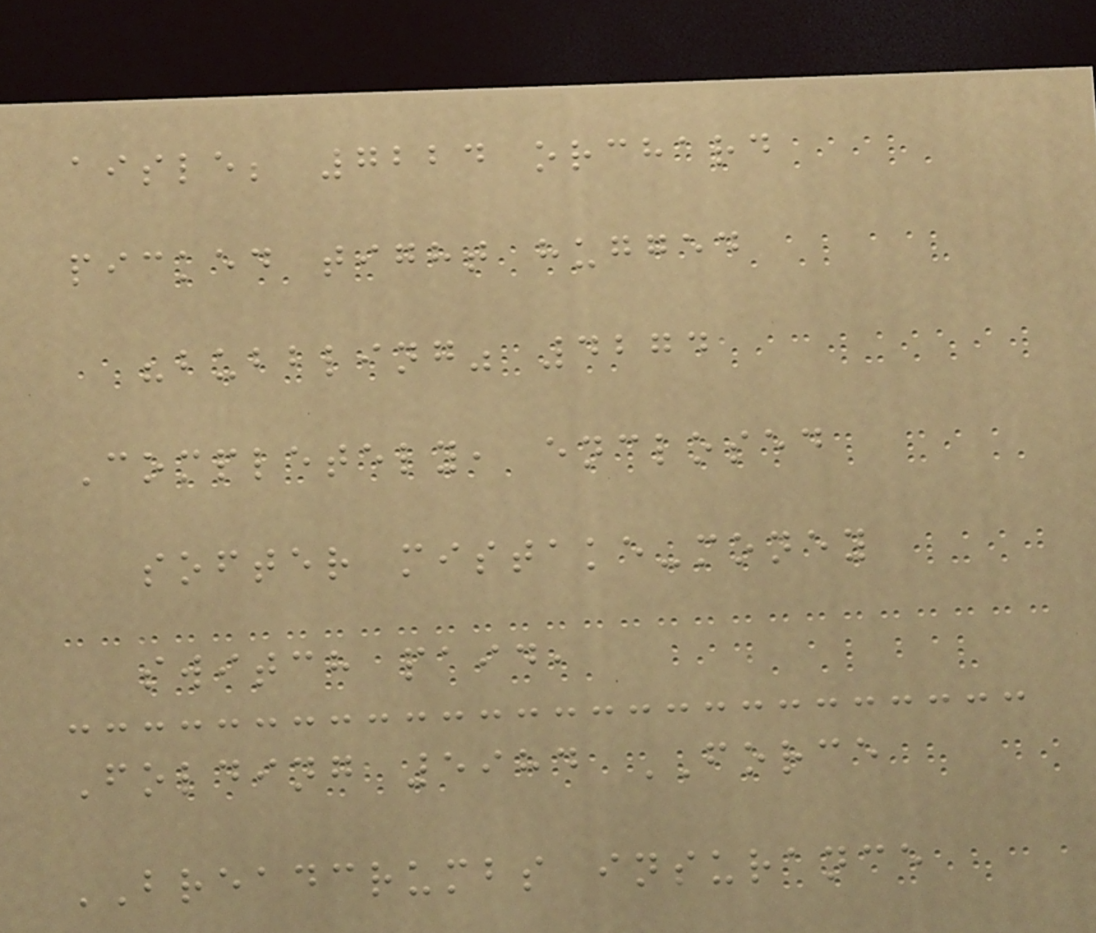aisle; 7224 orchard
picked tight hugged
"bubbling" 4274
Completely, enclosed
softer mistake-money
switch paid,
Folding 5984 FORCE
BREADCRUMBS insurance
